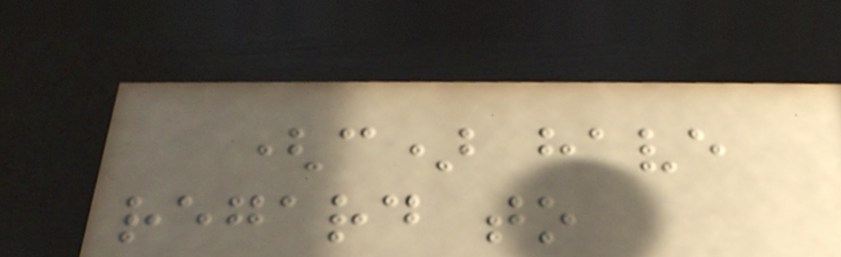(c) have
regard to
